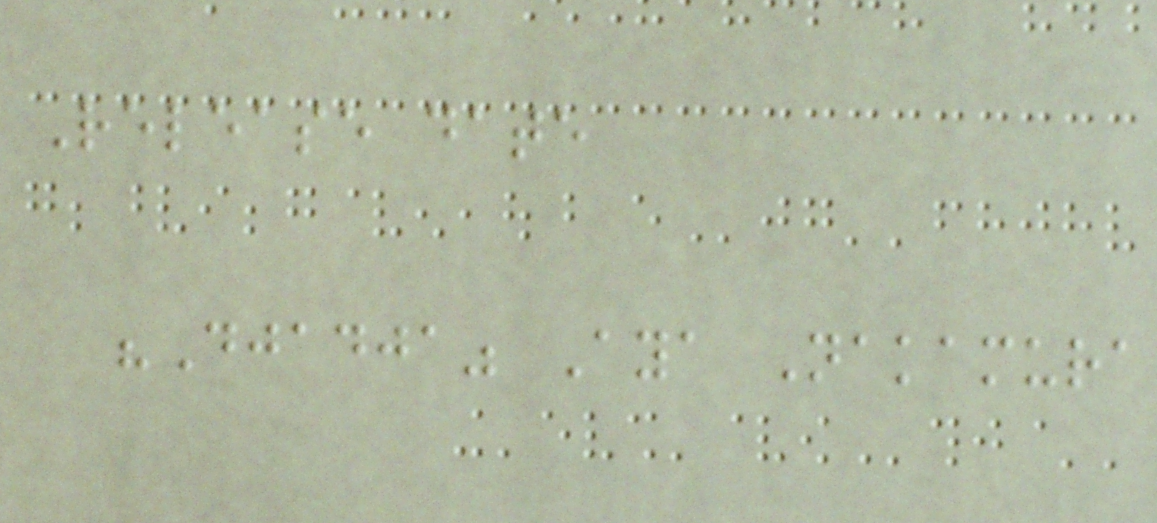Release date
"Djadja" Aya Nakamura
